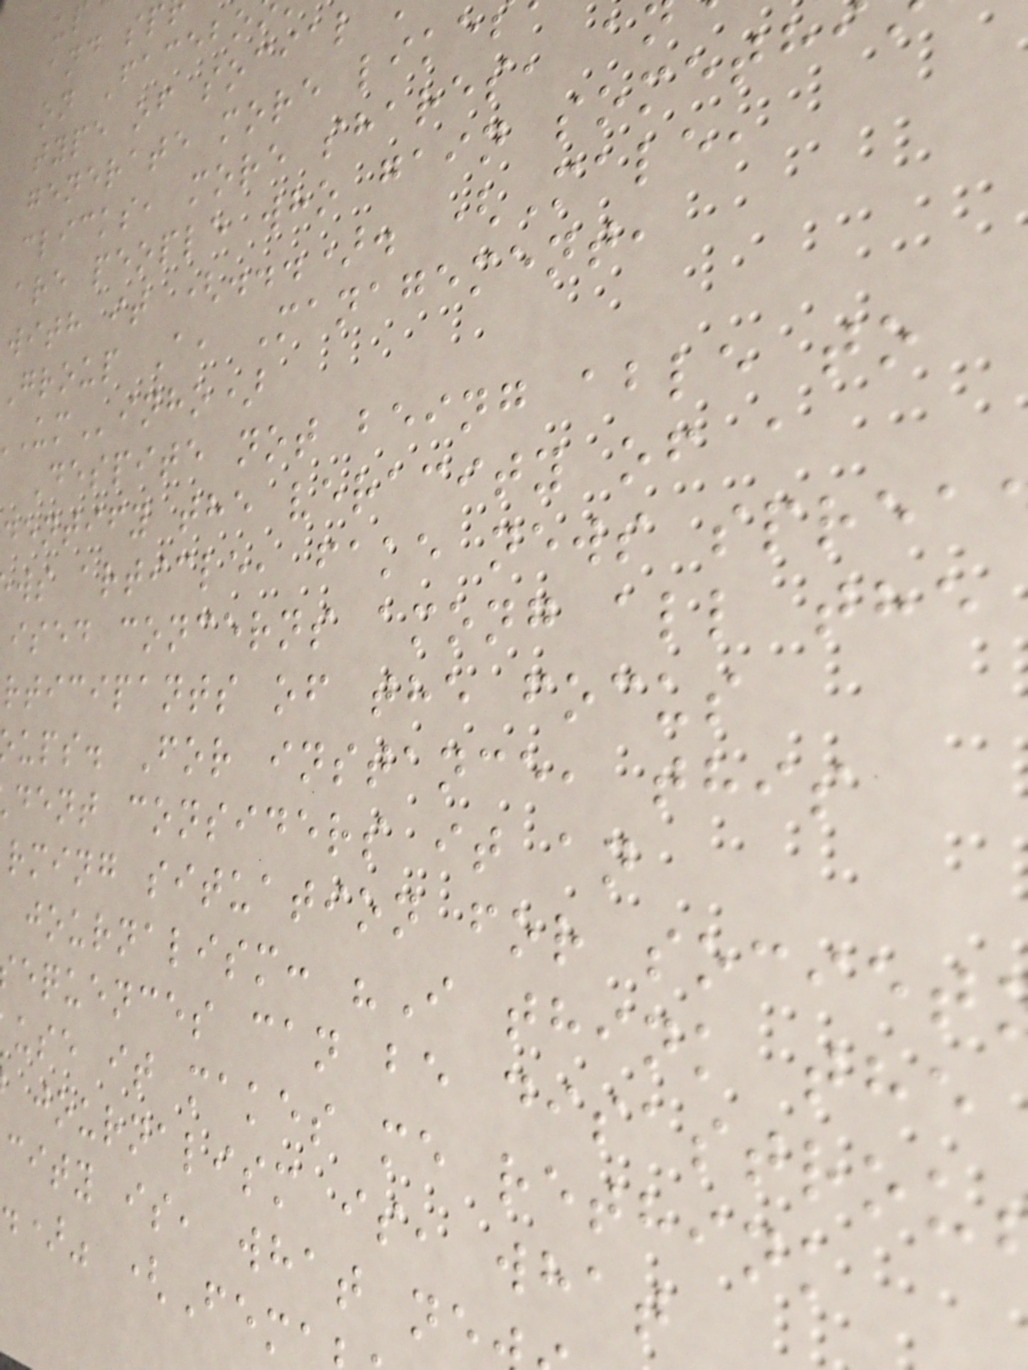on Facebo
type of social
generate more like
clicks, more shares, a
are people who gain someth
with it (...). (Male,
Group A, Management,
inho)
Despite not being able to
dentify the veracity of a
ws article, fake news sprea
ised concerns among all the
rticipants of the focus
ups. For instance, this
dent considers it an
rming situation for societ
journalism: "I think the
equences can be disastrou
use it makes me rethink
journalism is, what
city is, what ne
